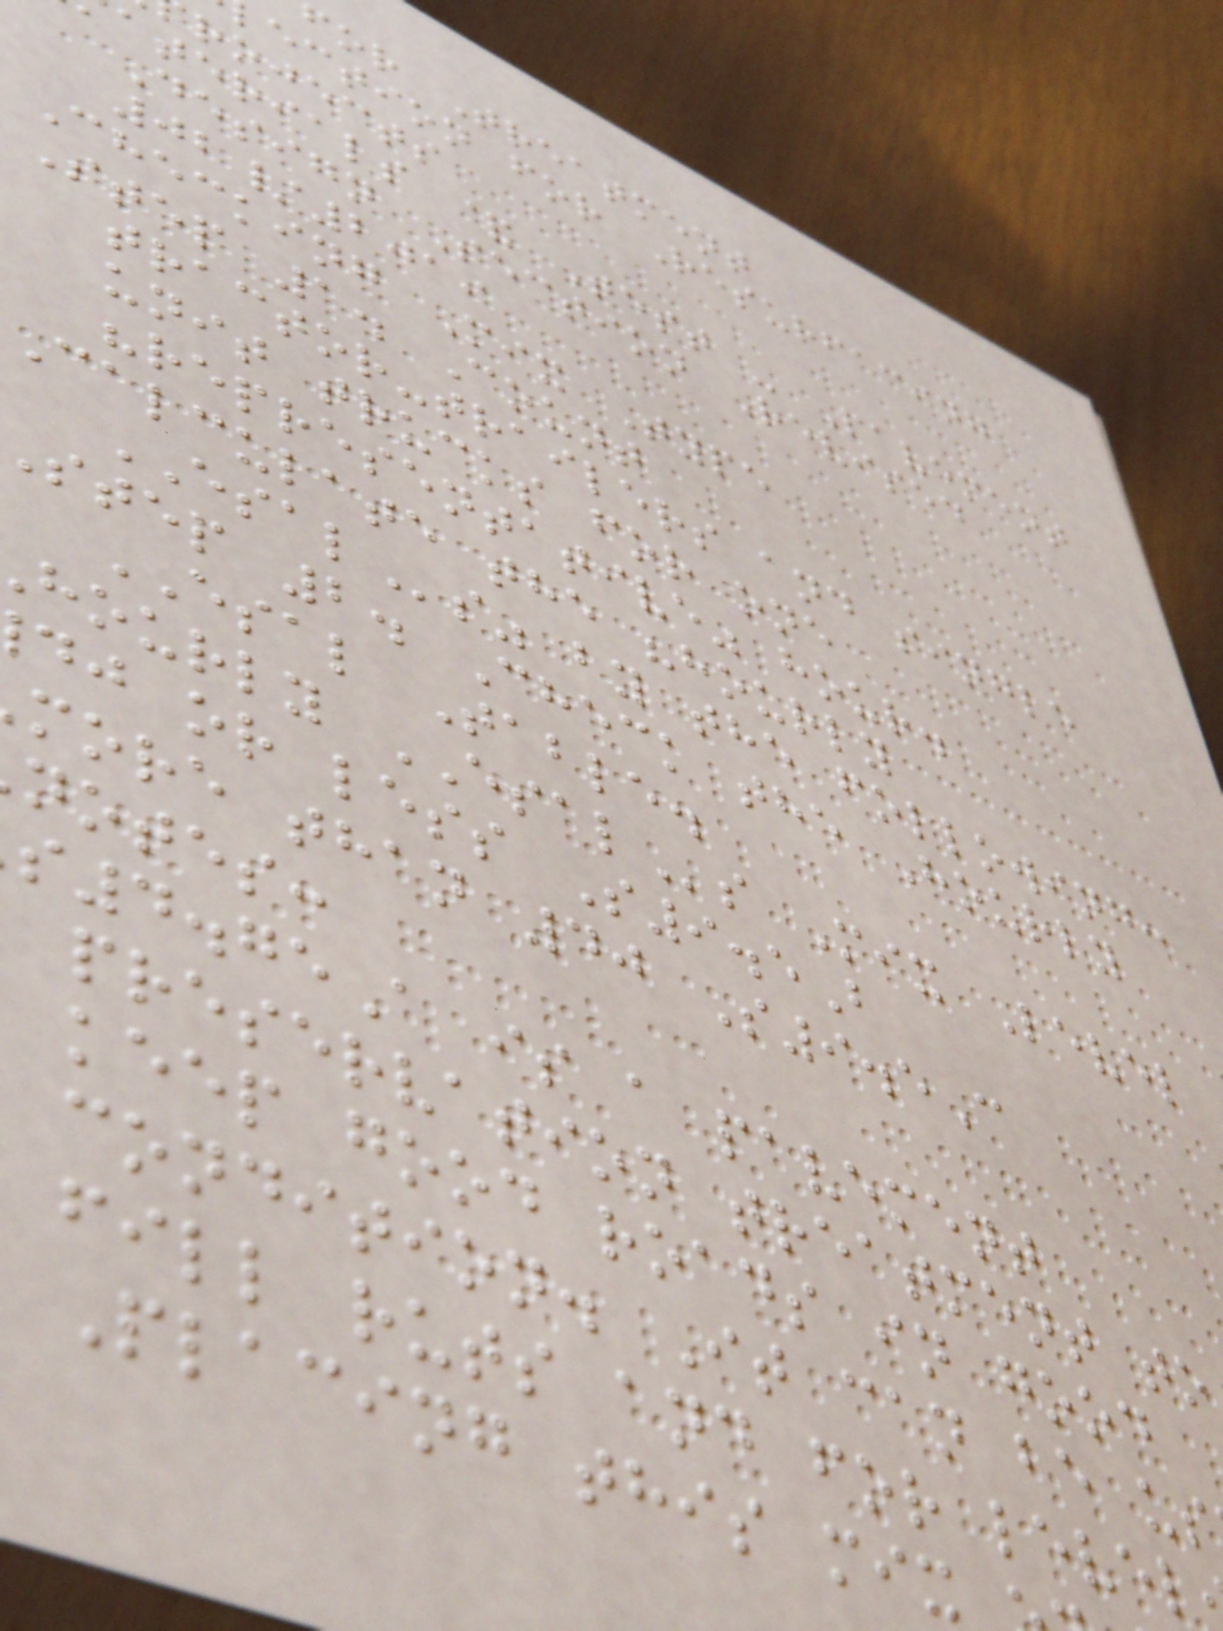for Treatment
ection for Resurfacing
rojects
aterials & Test - Pavement
Design Section Revised
02/2019
Checking Mix Type
Step 1. Count
tractor-trailers and single
unit trucks for one
"representative" hour.
Calculate the "hourly
ESALs" by the following:
step 2. Check the Hourly
ESAL Table.
hourly ESALs Mix Level
dj or less S9.5B
more than 40 S9.5C
notes:
4.75A is a pavement
preservation treatment to
keep good roads in good
condition. It can be us
fill ruts and for level
Placing this mix
